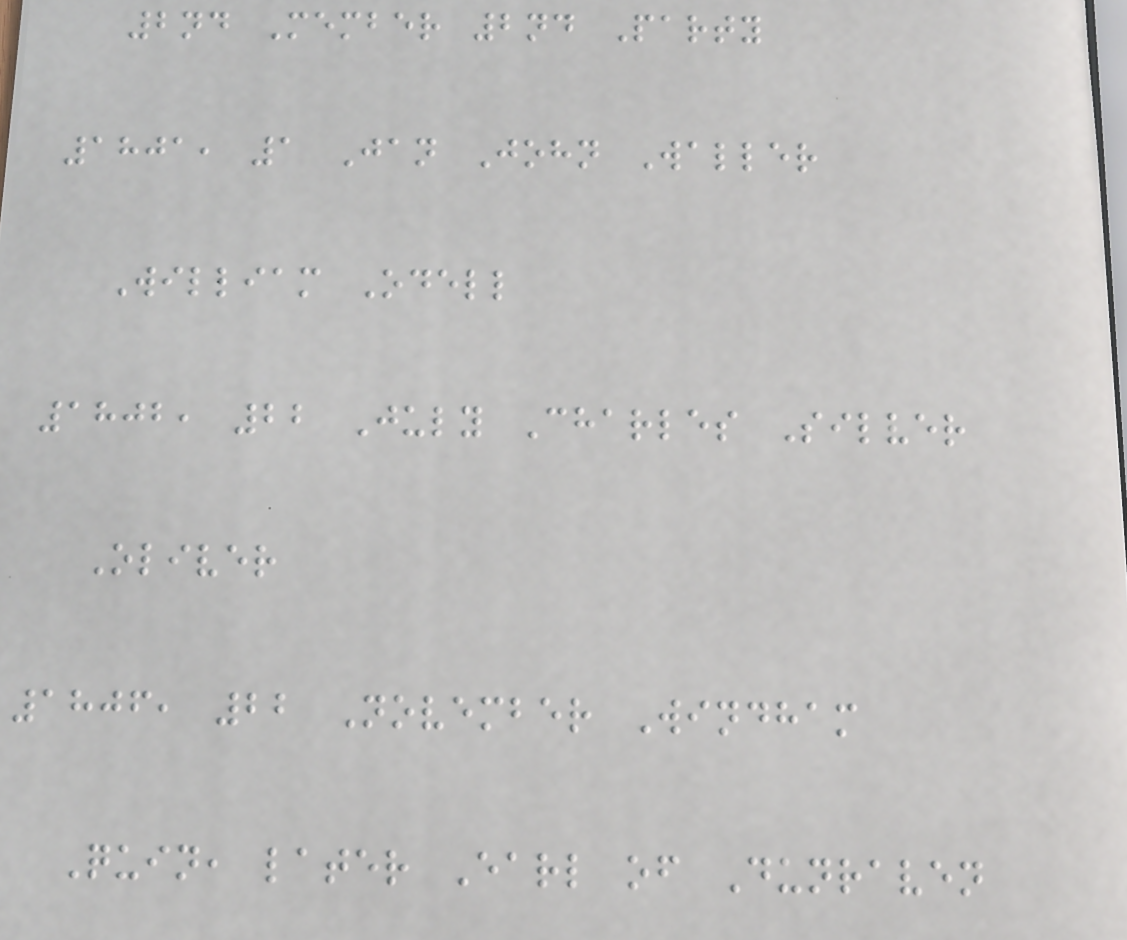2nd Member 2nd Party
1801, 1 Jan John Waller
William Odell
1802, 22 July Charles Silver
Oliver
1806, 22 November Windham
Quin, later Earl of Dunraven
